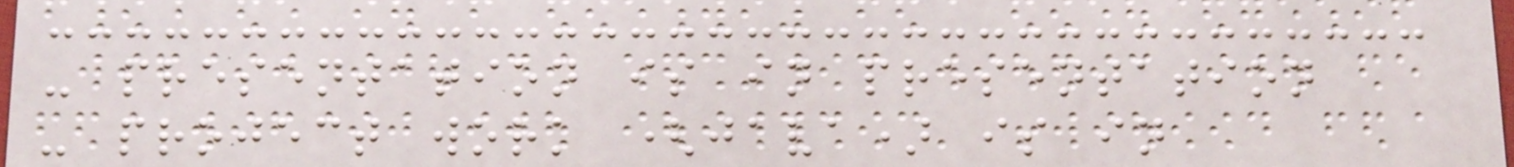- presentation is in presentation
- project work (java) is in
